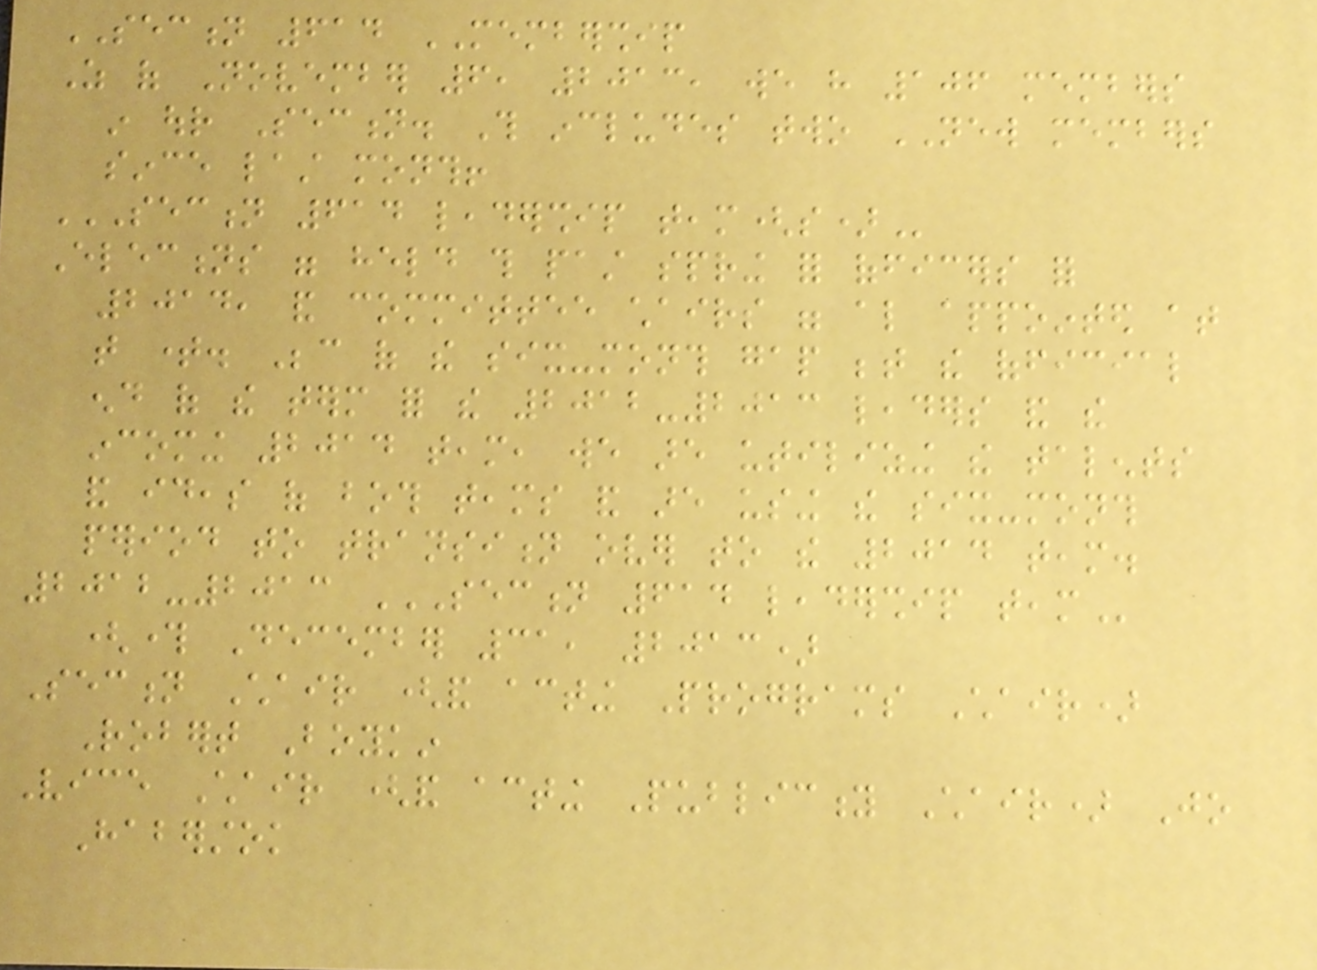SECTION 614 MEMBERSHIP
As of November 6, 2013, we have 106 members
in our Section. This includes two NEW members
since last month!
SECTION 614 LEADERSHIP TEAM(S)
Elections were held this past spring for officers for
2014, and committee chairs were also appointed at
that time. Because of the six-month gap between the official
end of the term for the 2012-2013 leaders and the
incoming 2014 team, we are utilizing the talents
and ideas of both teams and are using the six-month
period to transition over to the 2014 team.
2012-2013 SECTION 614 LEADERSHIP TEAM
(through December 31, 2013)
Section Chair (and acting Programs Chair)
Robert Boykin
Vice Chair (and acting Publicity Chair) Jo
Haberstok
